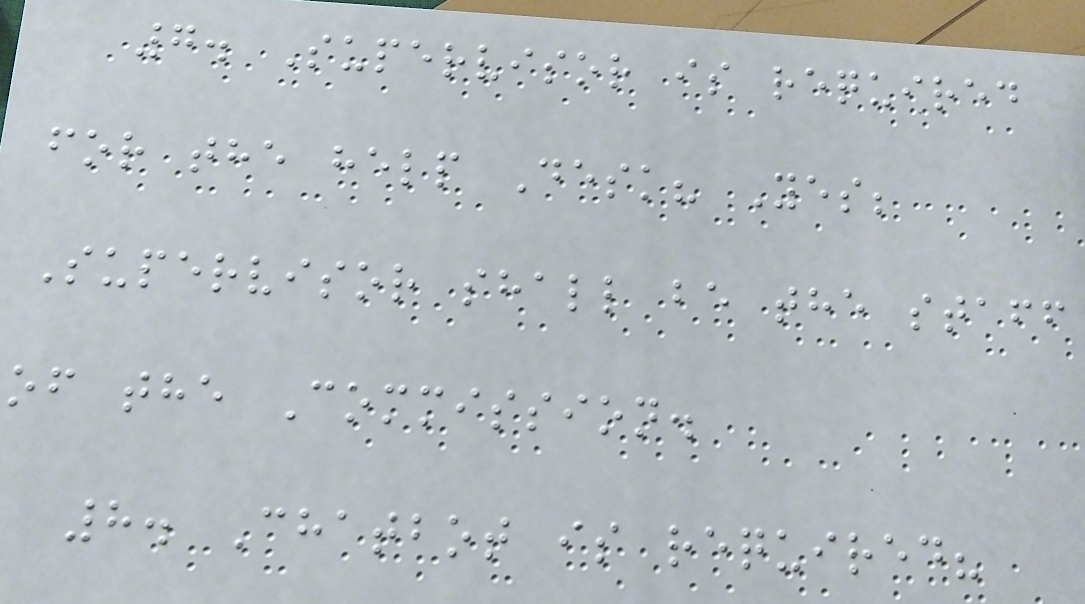7. Supervisor is required
for the help Desk? Yes;
Supervisor shall be the staff
of the Commission.
8. Chatbot is required?
